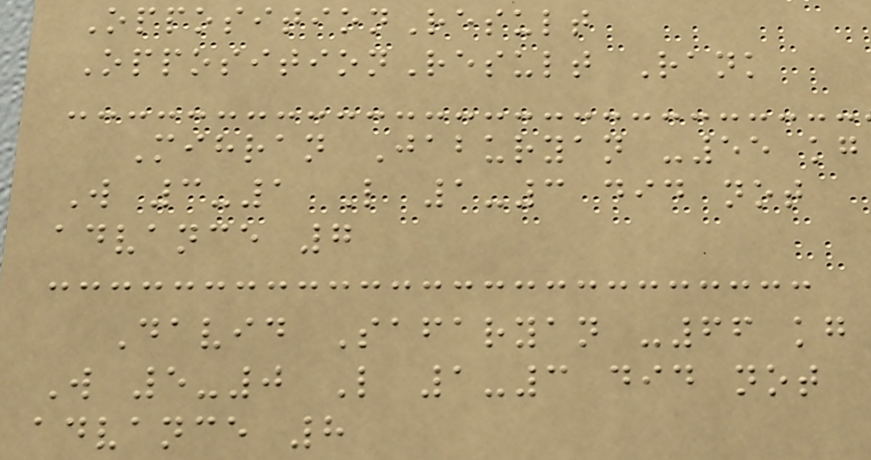OppositionResult
OppositionResult Rank
Mihran Jaburyan -55 kg
W 3-1 L 1-3 did not
advance 7
David Safaryan -66 kg
W 5-0 L 1-3 did not
advance 8
